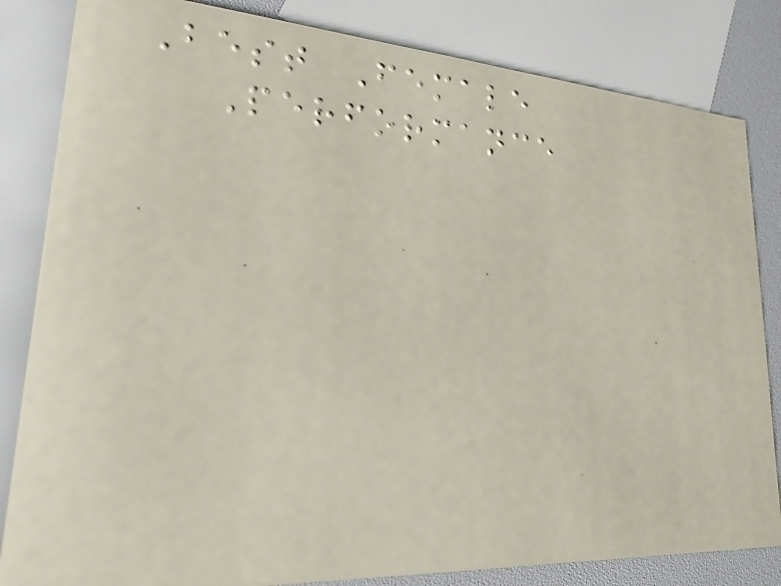Best Female
Performance
